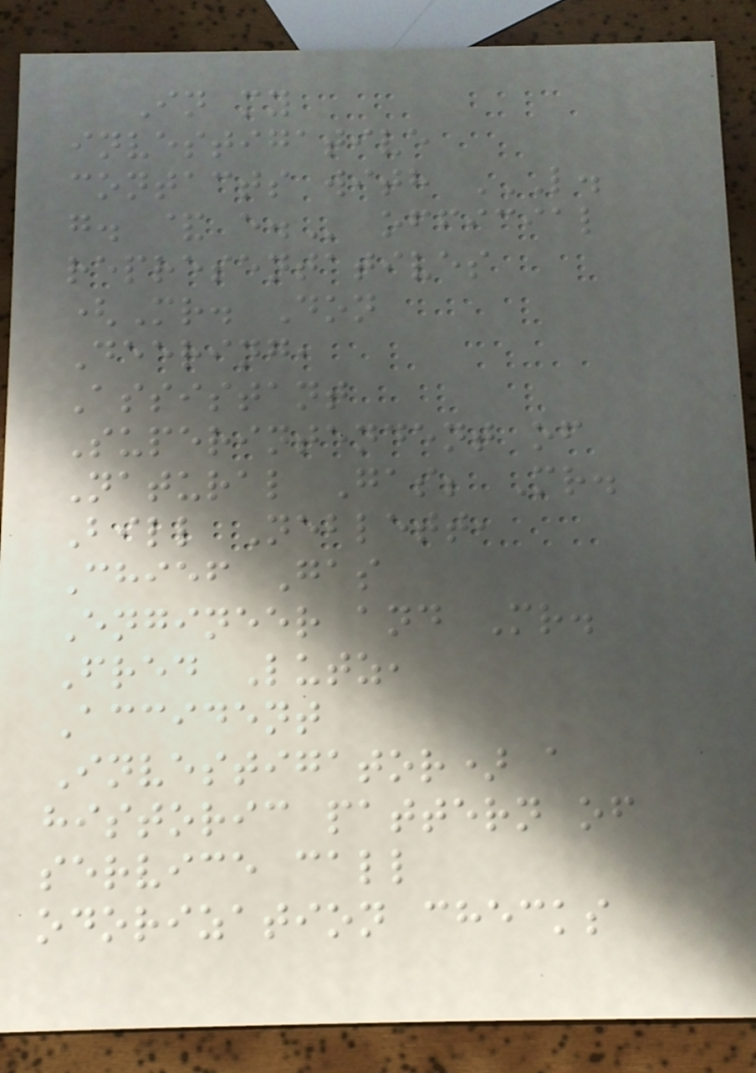In my
investigative
contacts with L.
G. & E. official
representatives
(Mr. Don
Deering,
Assistant
Superintendent of
Natural Gas; Mr.
Bill Neblett,
Chief Gas
Engineer and Mr.
Fred Lutz,
Accident
Investigator) a
historic pattern of
service call
odorization checks
